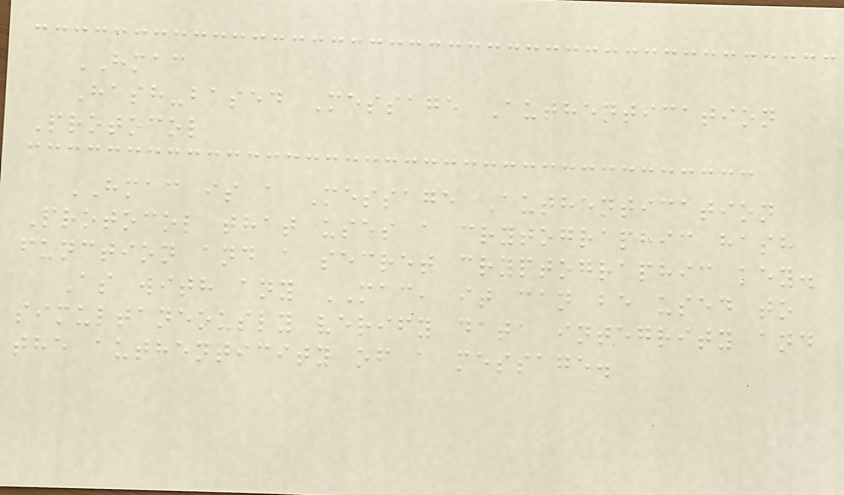HMAC
Hash-based Message Authentication
Protocol
HMAC is a Message Authentication
Protocol that uses a crytographic hash
function and a secret cryptographic key.
As with any MAC, it can be used to
simultaneously verify data integrity and
the authenticity of a message.
